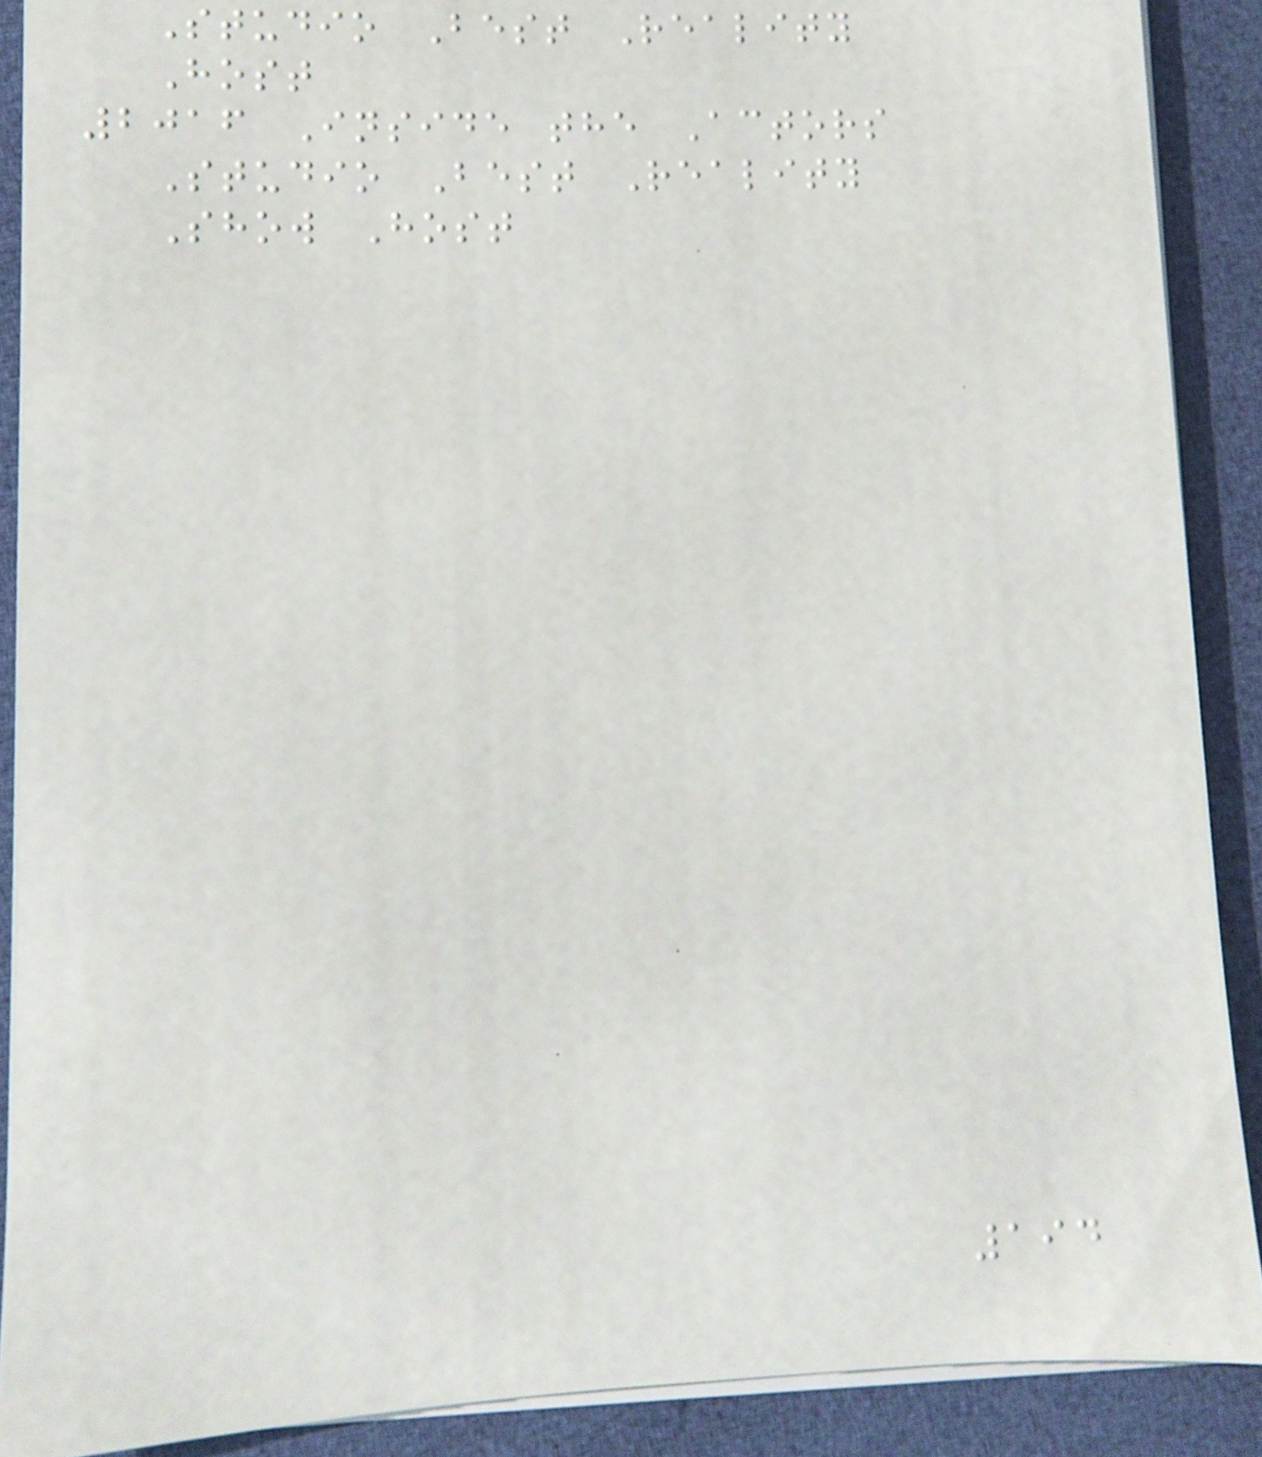Studio Best Reality
Host
2016 Inside the Actors
Studio Best Reality
Show Host
194
